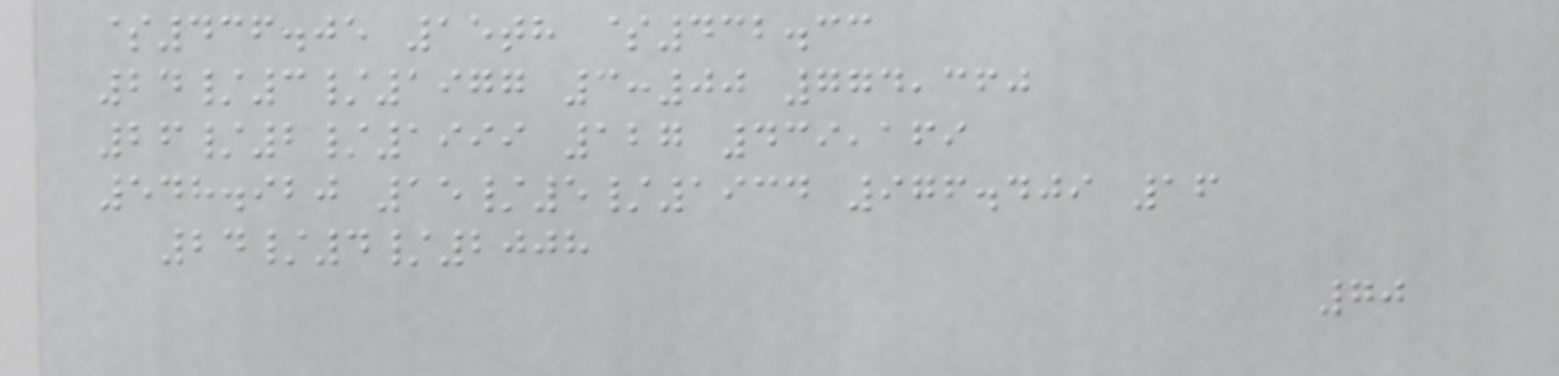$436.05 15th $432.33
24/3/1977 3:00 774,360
26/2/1999 127 439,169
548.920 15/5/1934 976.409 16
24/4/2008
70
